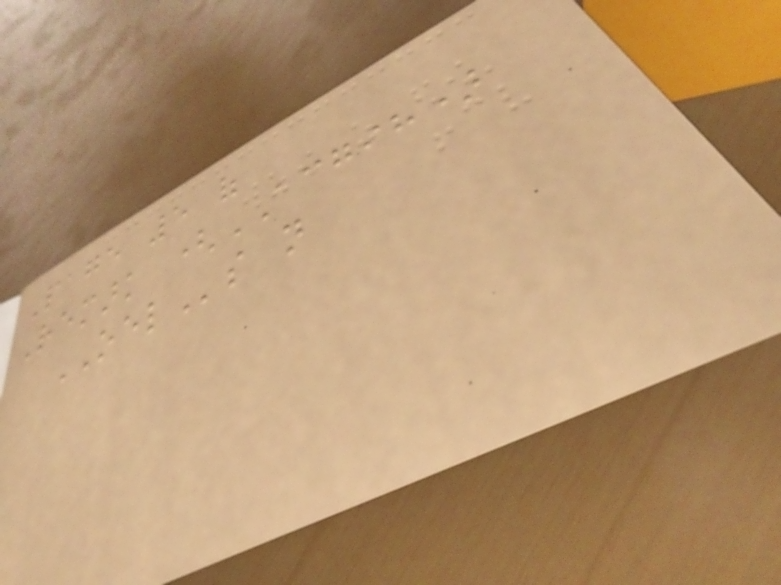Page 5 of
Remark (ACGIH)
OELs not
